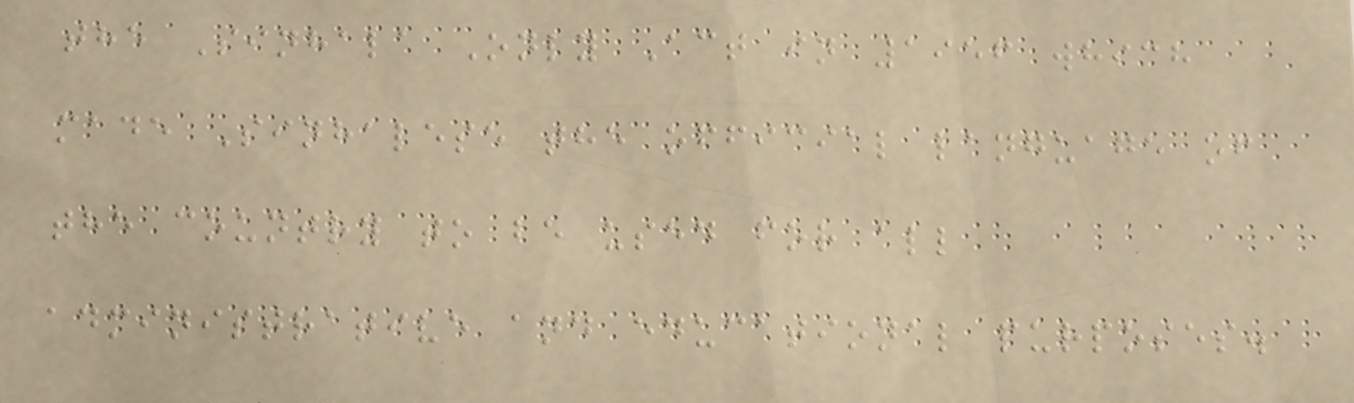the Sinhala Only Act in 1956 which
made Sinhalese the official language of
the country to be used for all
administrative and educational purposes.
